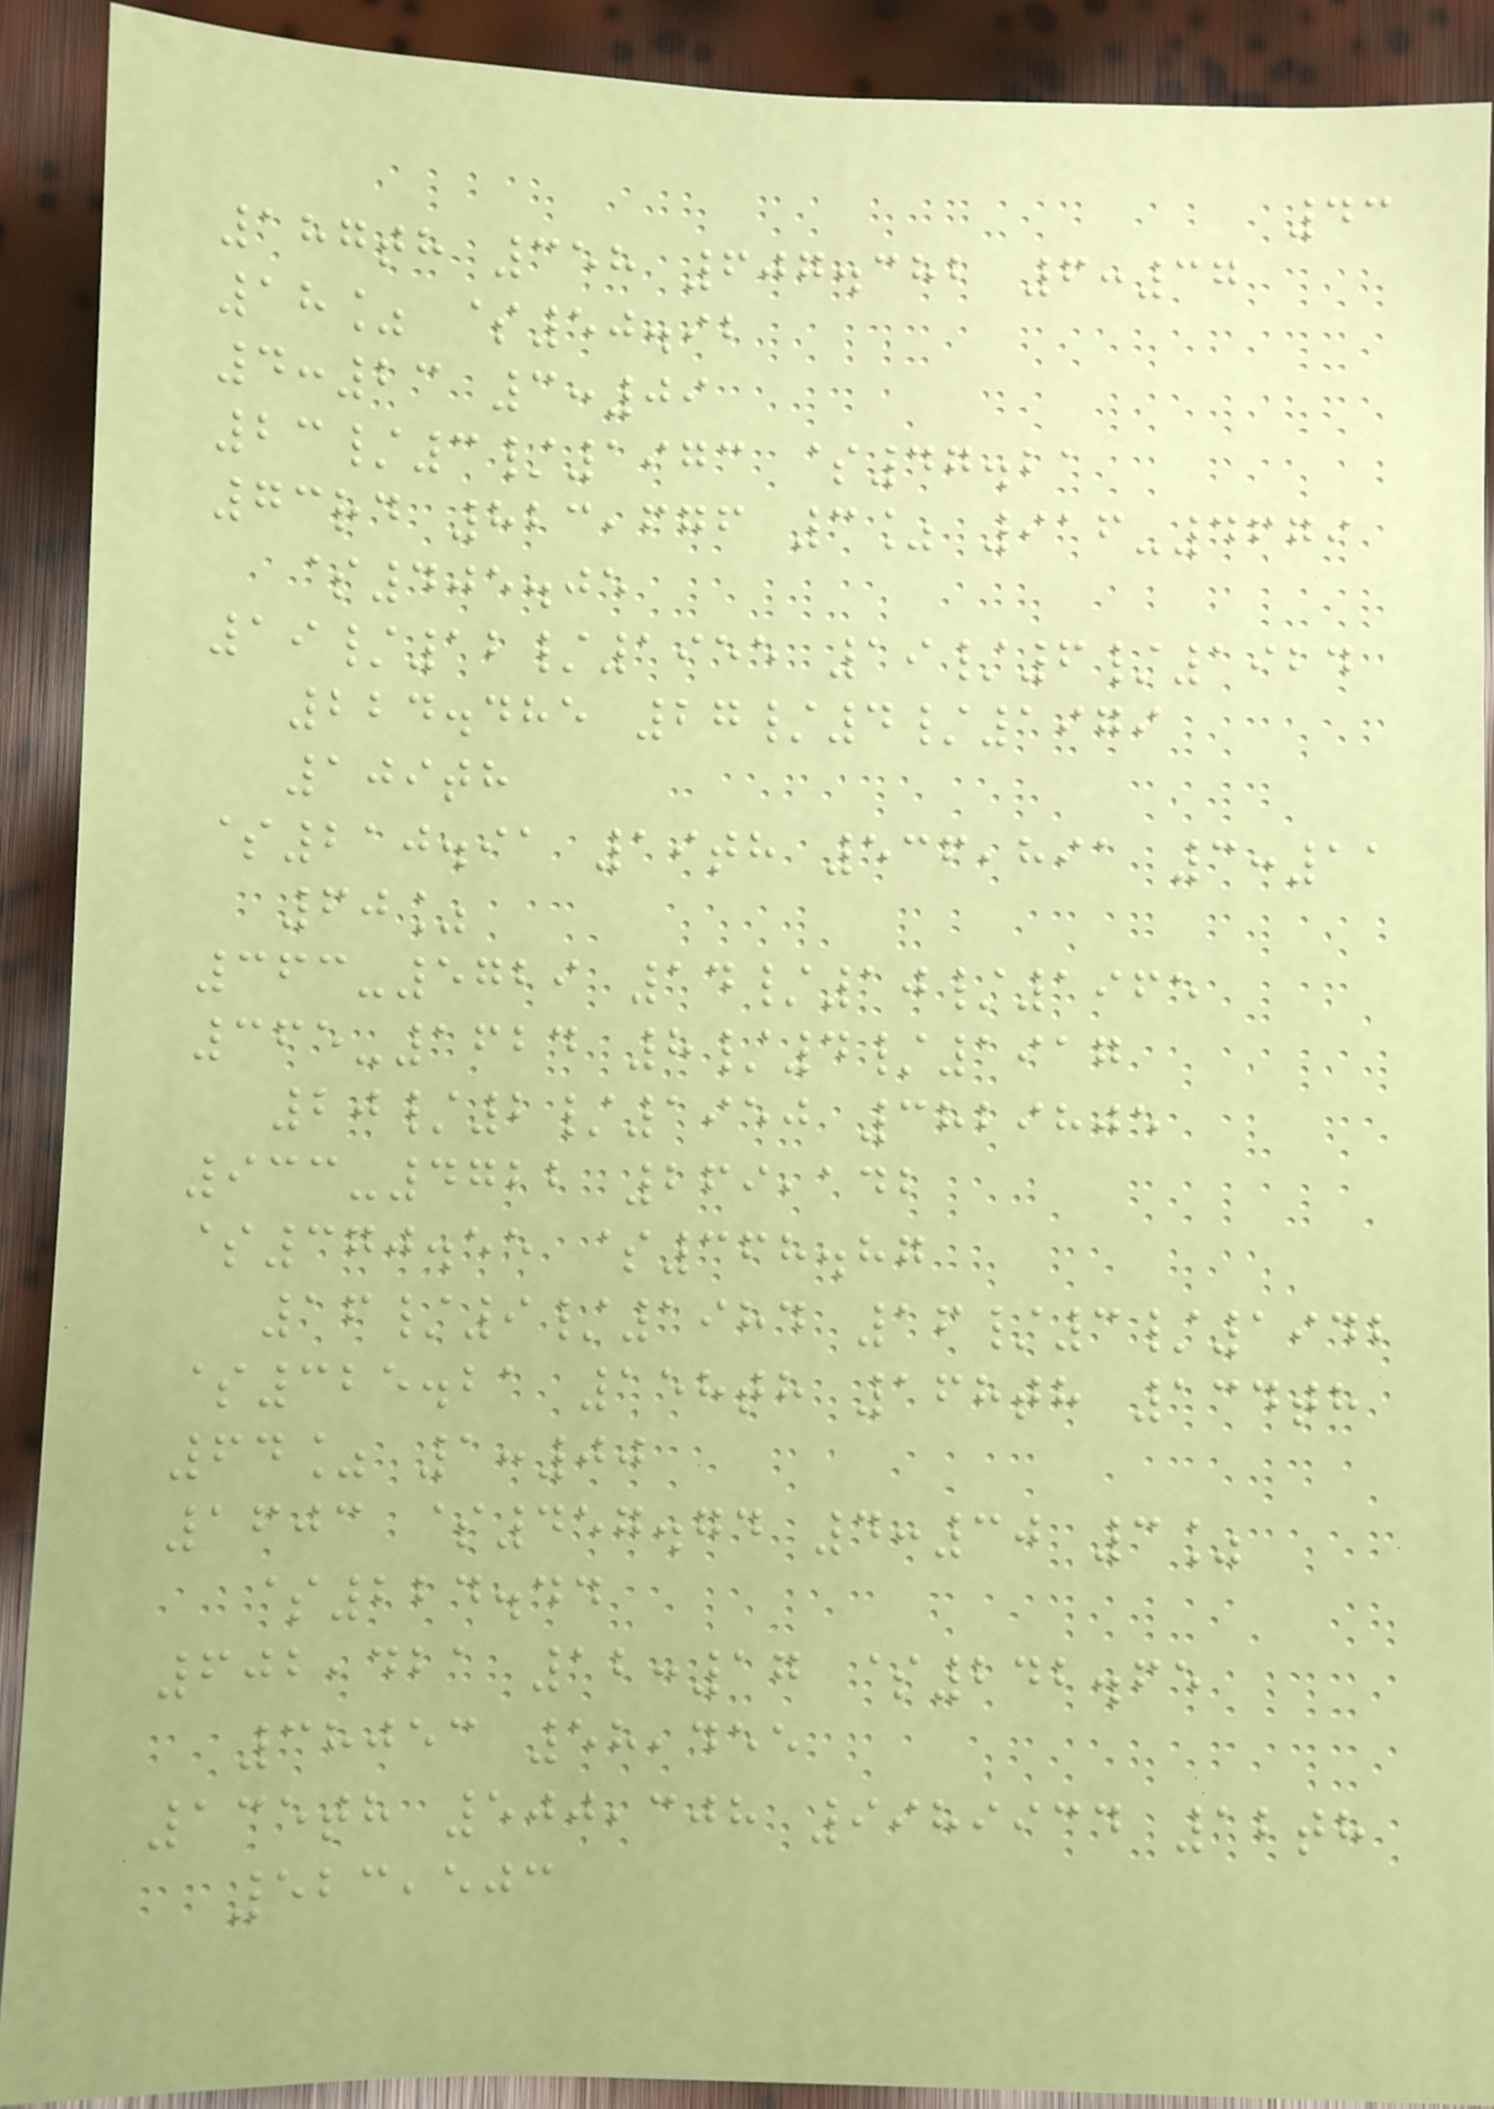43
187th 358 607.382 6:37
18% $50.92
4:23 3:09
23/3/1973 $47.21
73rd 823,676 3% 916-4679
$405.05
19/12/1955 19/6/1924
224.485 27/4/1979
109th
$210.91 19th 536,891 3:11
60%
363-5729 14/10/1965
365-1624 8/4/1917
20/2/1950 3829805
933-4722 269,142
$370.55 $368.87
16/9/1984 16/3/1942
$325.21 158th 168th 134th
64% 1:00
1603 $457.74 4:30 3%
$224.44
602,421 12:17 $242.65
38053 58,455
135th 500,308 9989934 12th
523,503
